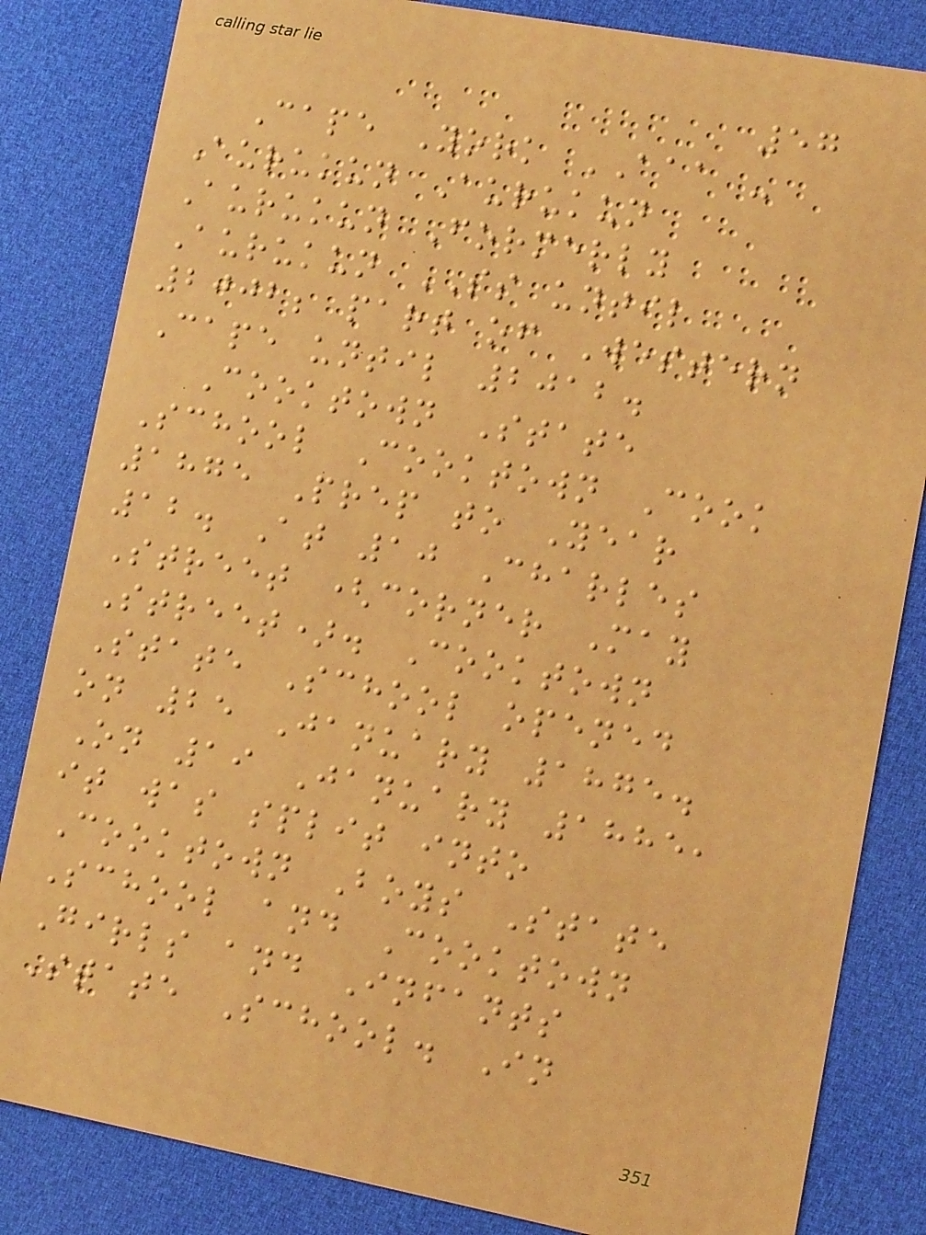57
Cape York AAA -
Aurukun Aurukun
Aurukun Formerly
Aurukun SS until
2002; part of Western
Cape until 2012.
Cooktown State
School Cooktown Cook
1875 Prep to Year
12. At 10 Charles
Street (corner May
Street). Cooktown
State School opened
on 25 January 1875.
On 19 January 1885,
it was split into
Cooktown Boys State
School and Cooktown
Girls and Infants
State School. In
